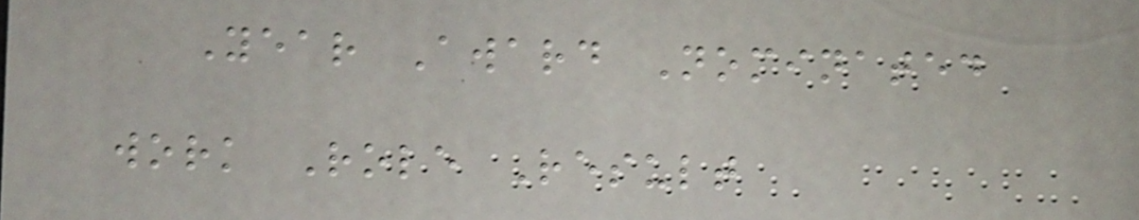Year Award Nominated
work Role Result
